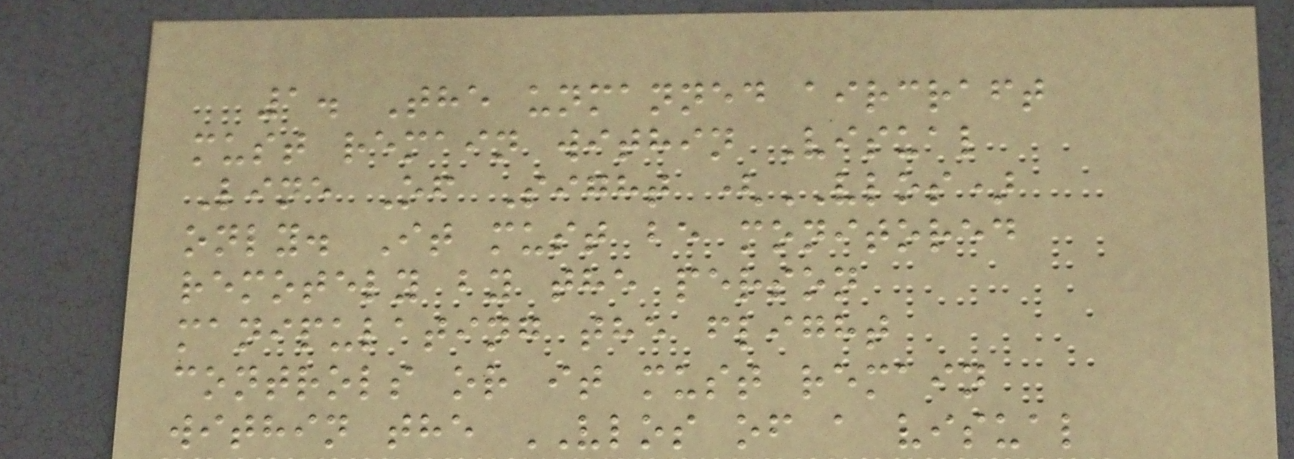1. The unmanned aircraft
must remain within Visual
Line Of Sight (VLOS)
only. It must be monitored
remotely by the person
manipulating the flight
controls or it must remain
within the VLOS of a visual
